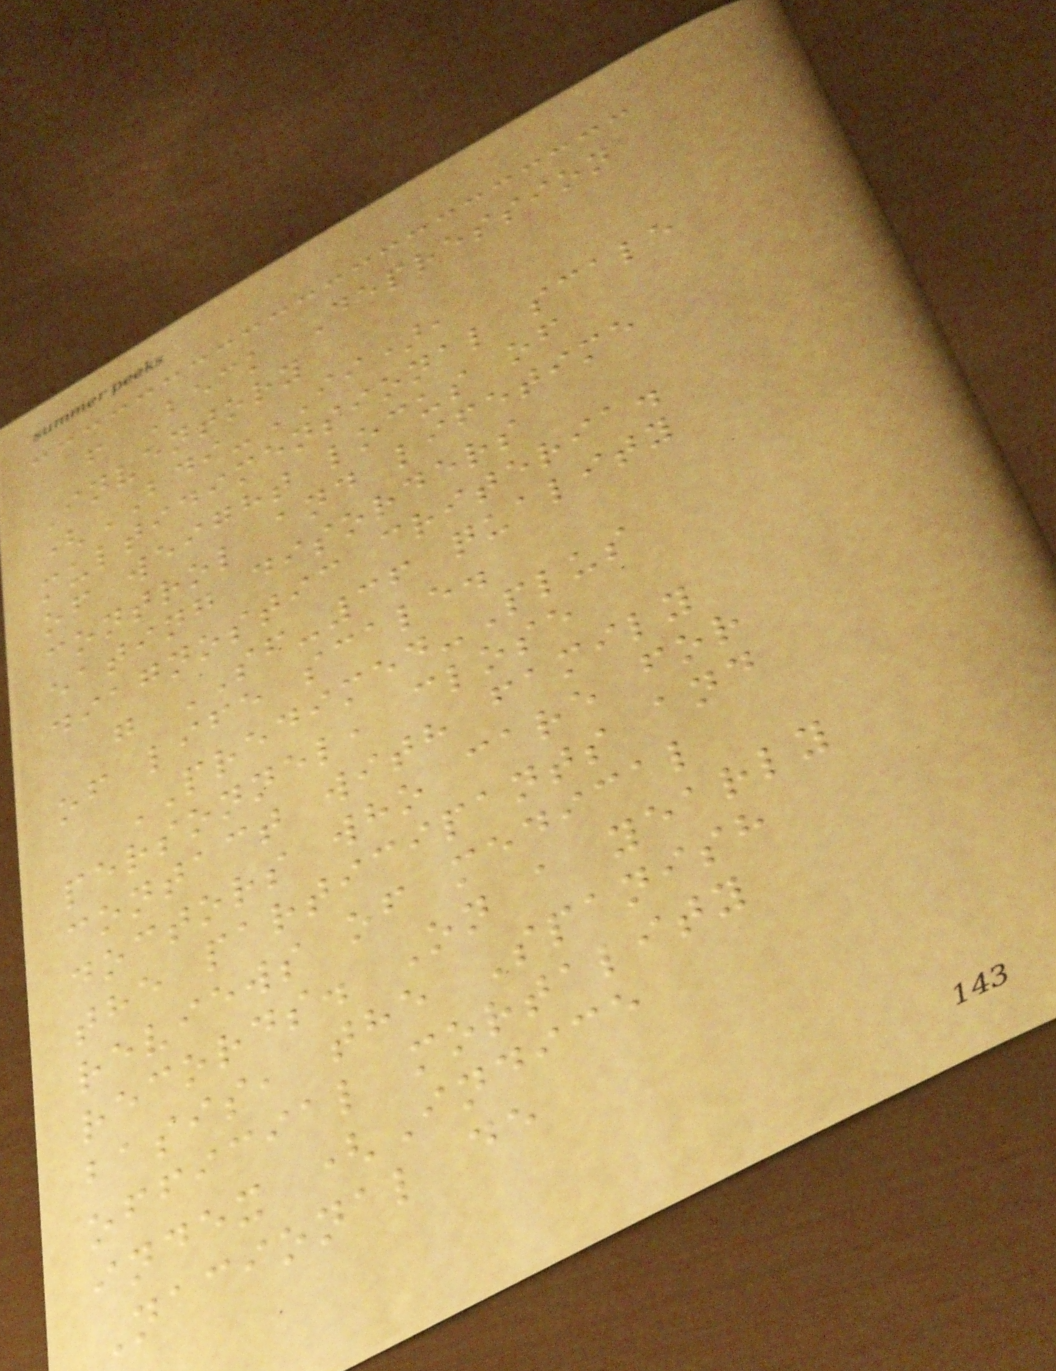f Beck Depression
Inventory
(BDI-II),
multidimensional scale
of weight locus of
control and lifetime
eating disorders
diagnostic criteria.
g SF-36 quality
of life scale.
PREDIMED-Plus
personnel, close
contact with family
doctors who care for
the participants and
reviews of medical
records. On a yearly
basis, the Spanish
official mortality
index (Indice
Nacional de
